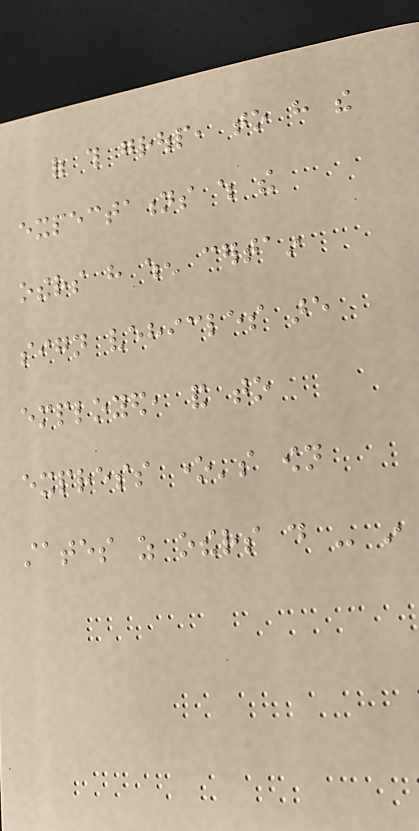of this group, to have the
expectations which the
others have when certain
sign vehicles are
employed, and to
express one's own
states as others do - in
